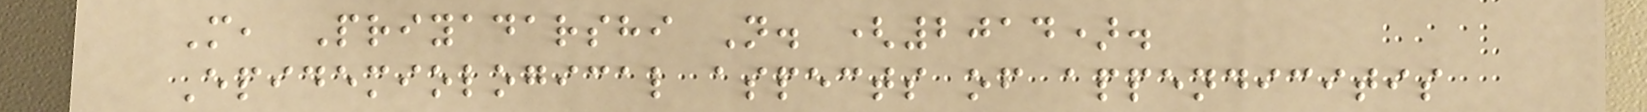M, Priyadarshi N. (2014).
Epidemiological aspects of appendicitis
